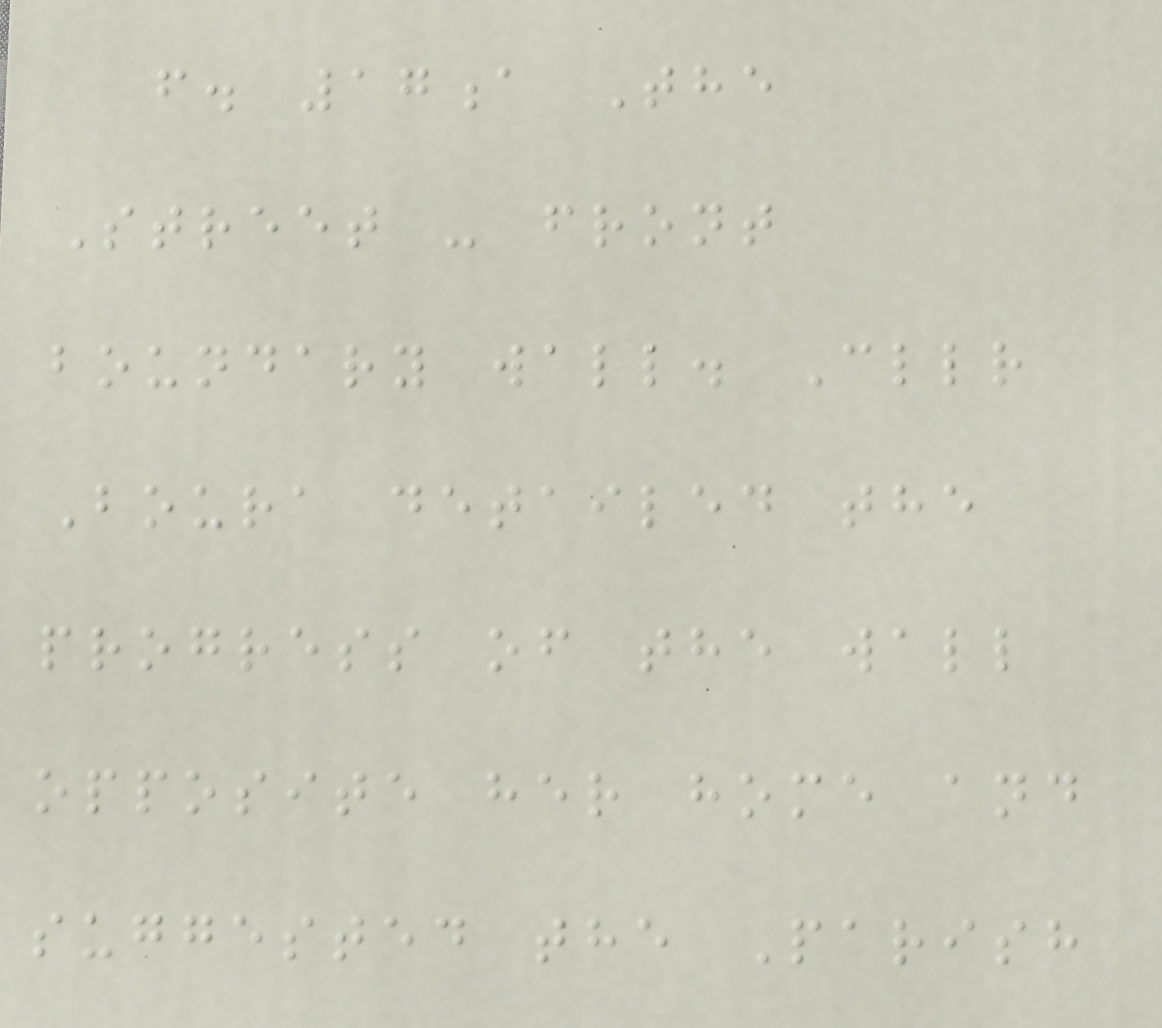f. 17a The
Street - front
boundary wall. Cllr
Boura detailed the
progress of the wall
opposite her home and
suggested the Parish
